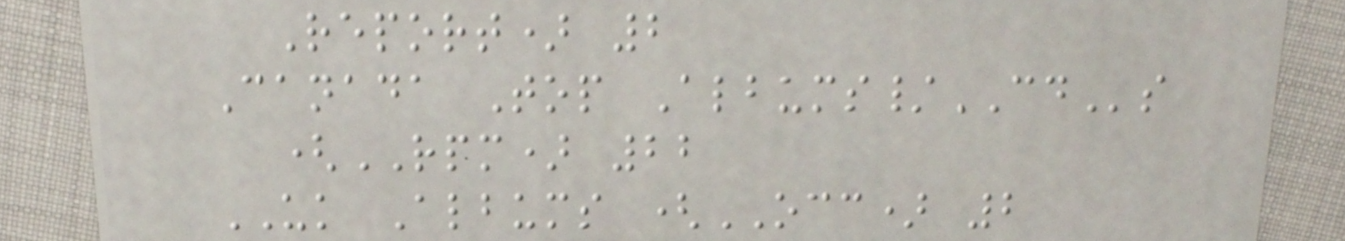Report) 2
Canada Top Albums/CDs
(RPM) 22
UK Albums (OCC) 2
